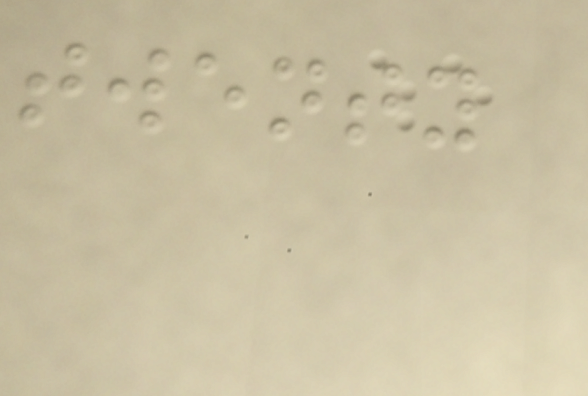twenty
